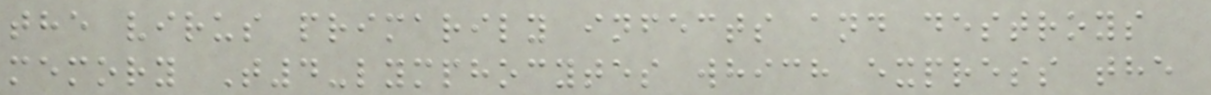the virus primarily infects and destroys
memory T4-lymphocytes which express the
